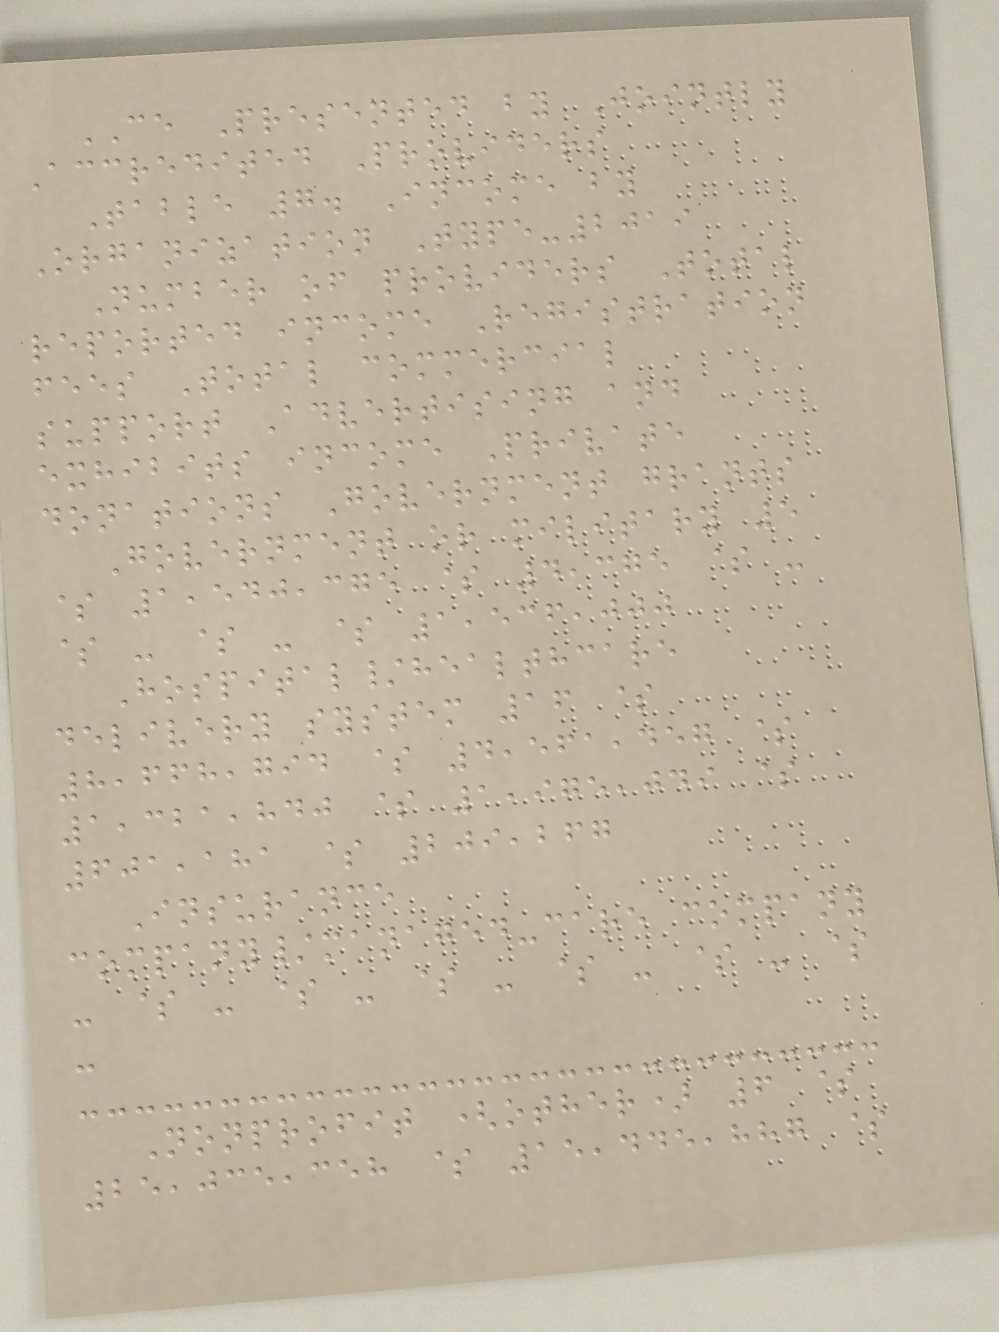CE Presented by Jointly
Accredited Providers
Table 7. Income by
Organization Type-2019
Number of providers Total
reported income Registration
fees Total commercial
support Advertising and
exhibits income Private
donations Government grants
Government or military 5
$ 1,540,375 $ 4,375 $ -
$ - $ - $ 1,536,000
Hospital/healthcare
delivery system 16 $
8,668,794 $ 4,561,457 $
1,321,840 $ 1,975,049 $
601,181 $ 209,267
Insurance
company/managed-care company
- $ - $ - $ - $ - $ - $
-
Nonprofit (other) 6 $
25,035,358 $ 15,445,887 $
